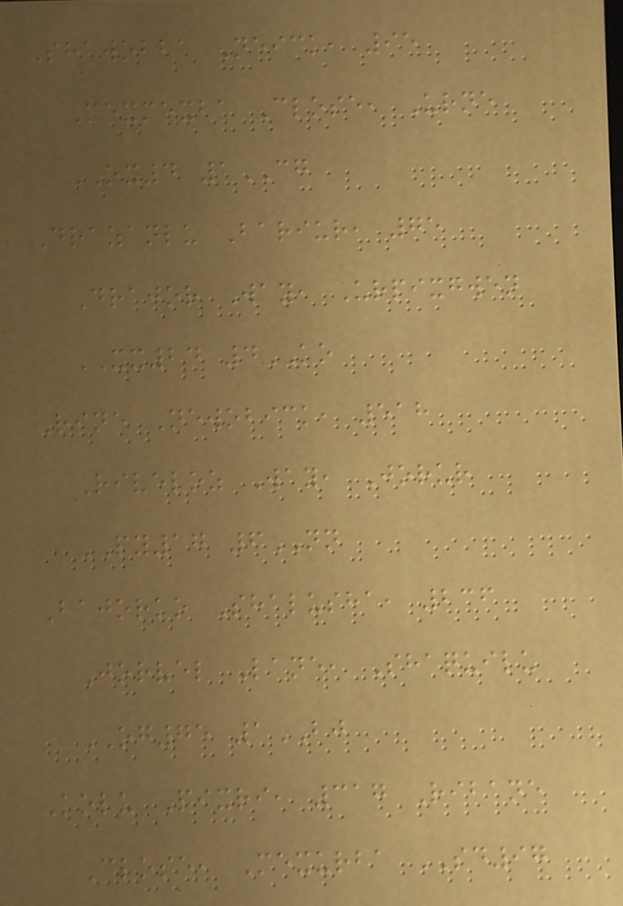Shawobba Neick, 95
Mexmexba Close, Urne
OX4 1CG
Drazanlu Bariur, 75
Drajor Way, Urpixgwen
XX24 4KO
Rine Newobick, 518
Riveloz Way, Jorur
PY17 6NN
Bajorko Shalusha, 236
Jorvel Lane, Shaquilu
OG75 1BJ
Kolu Pixri, 317 Ribane
Close, Mexurba SD97
